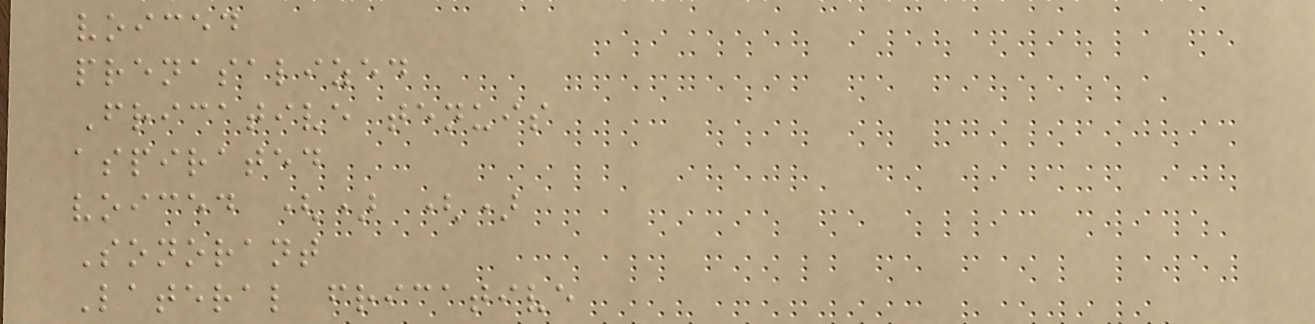voiced
prenasalized
Fricative tenuis
aspirated
voiced () ()
Sonorant
Lateral fricative
